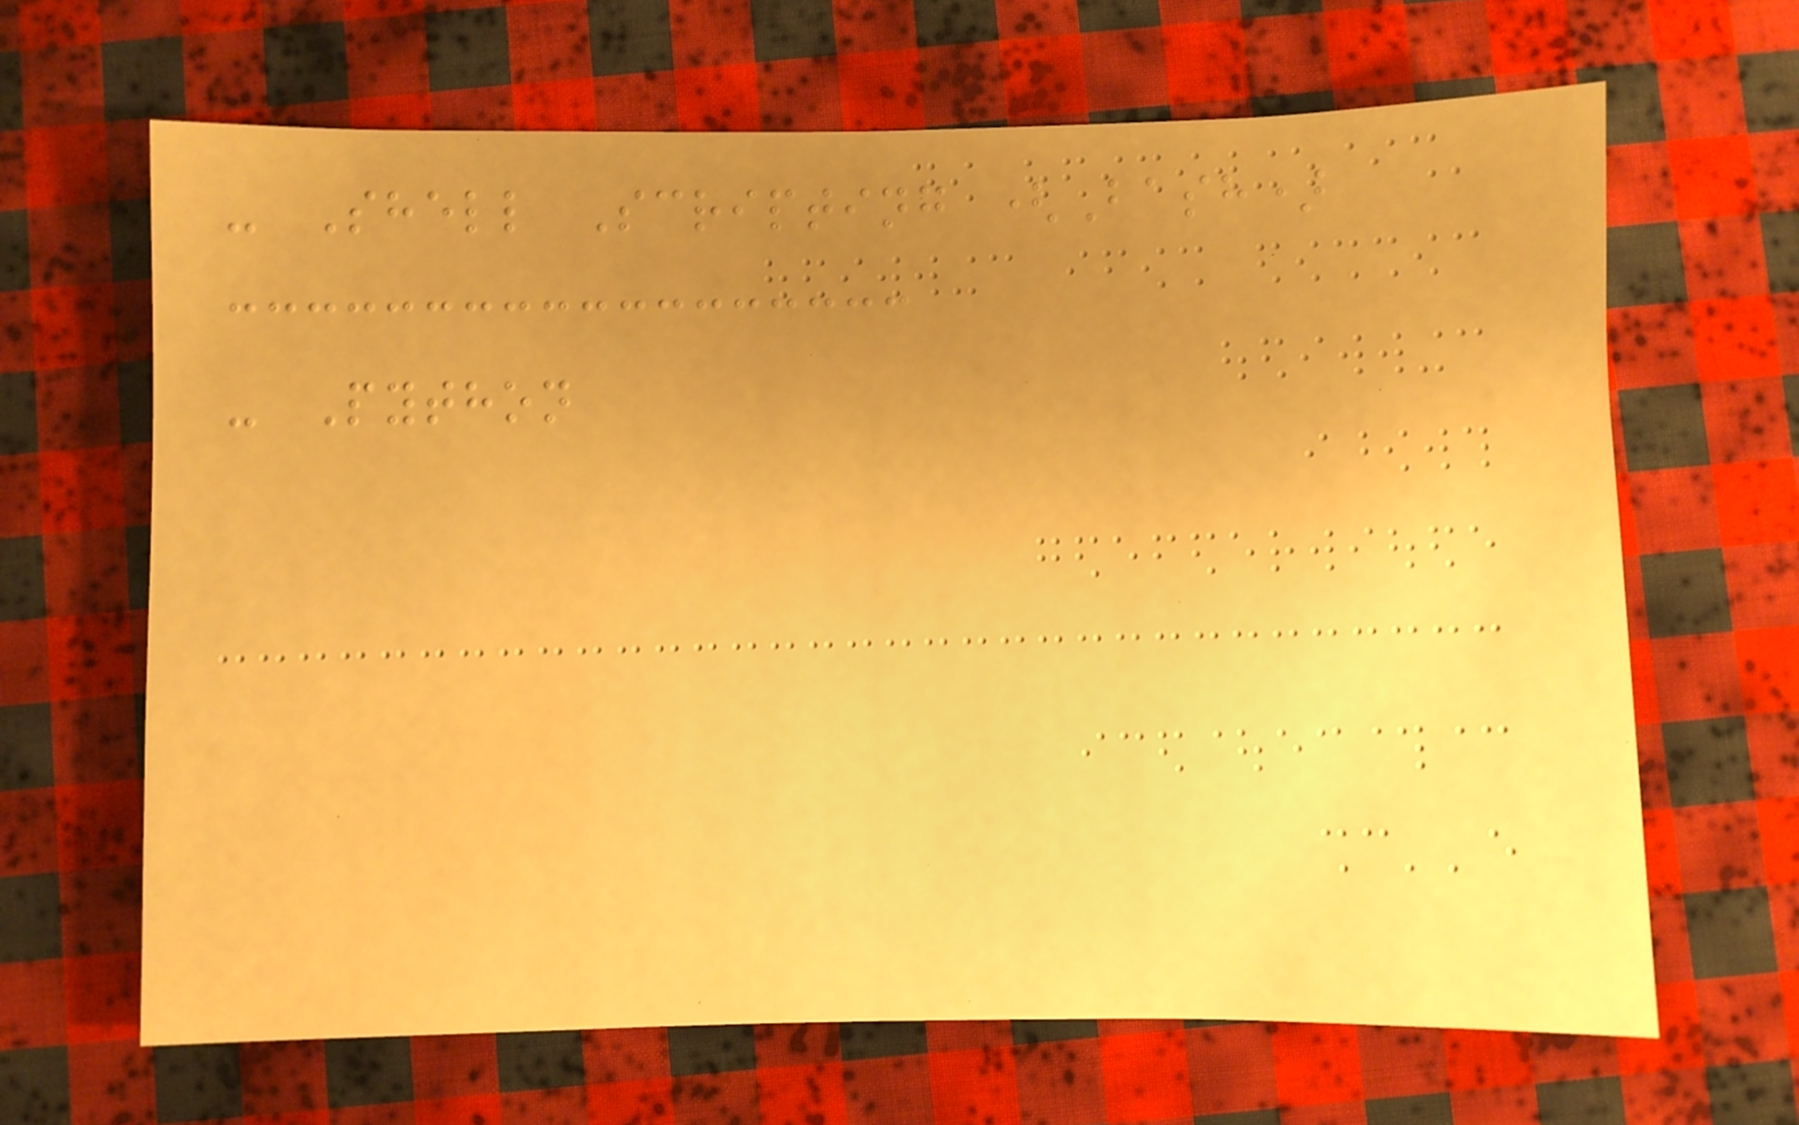- Shell Scripting (Bash)
- Python
